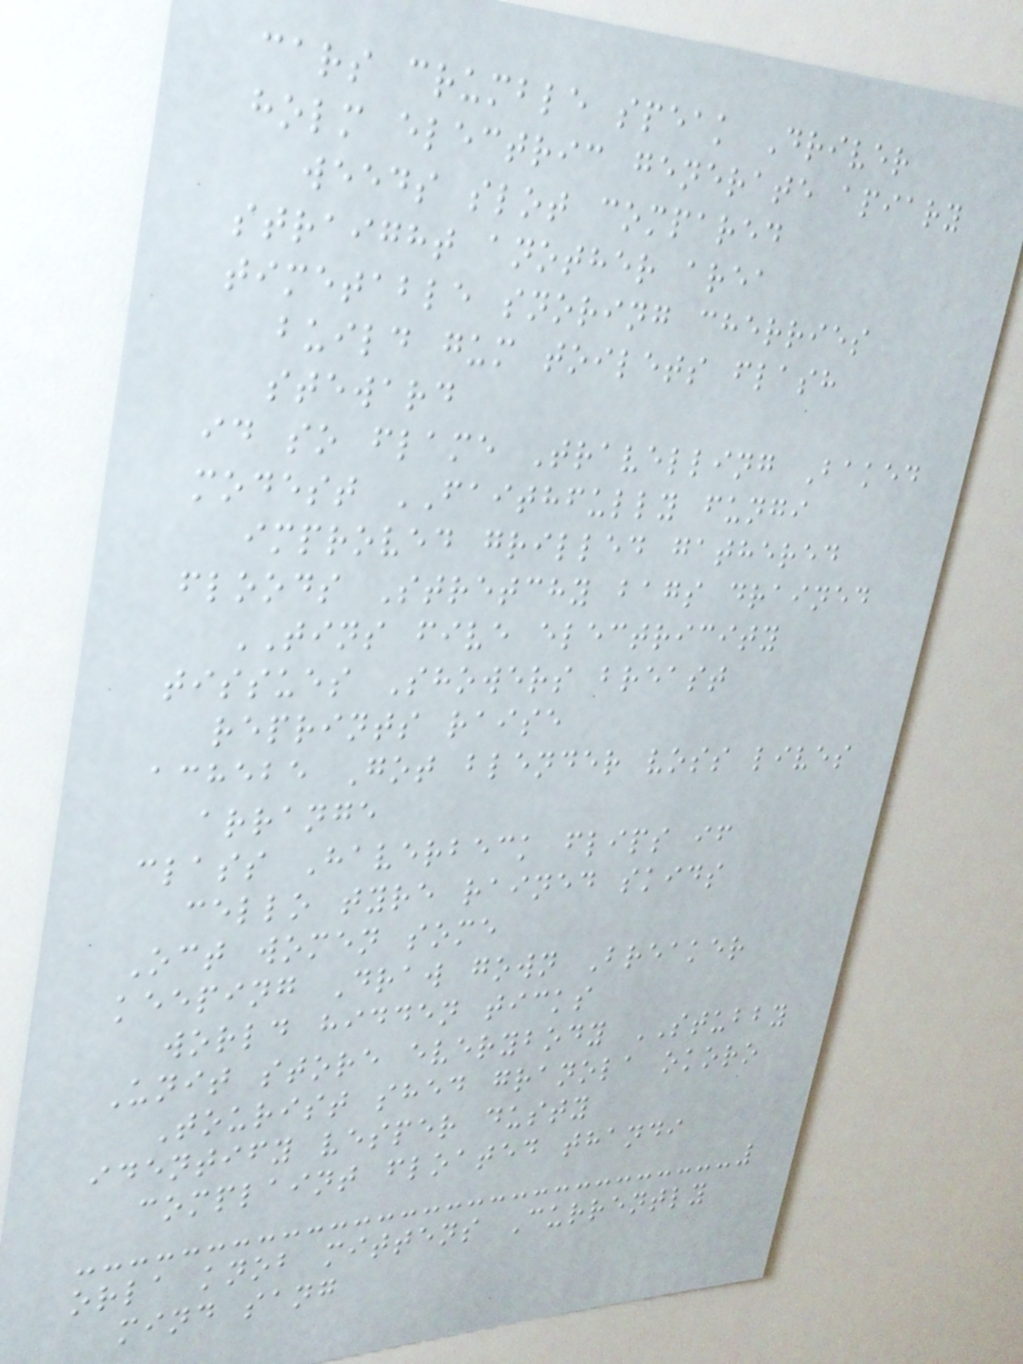cars crumble speak Driver
holm electric generate apiary
weeds slot compared
straight another area
timetable snoring cherries
build gum toilets flash
steward
id so flame Travelling Baked
modest FAITHFULLY fungi
improved grilled gathered
floods Stretchy bags drained
TINS five electricity
tissues Showers breast
reprints raise
achebe Got blender voss lives
arrange
class Haverbeck flips if
cello tyre rained skids
Oct women some
keeping Draw gown Breaker
world hidden ticks
Unit store everybody STUBBY
Tourist shed granola okoro
identify vesper dusty
complaint floated thandi
orla knob mittens Currently
mind sang
